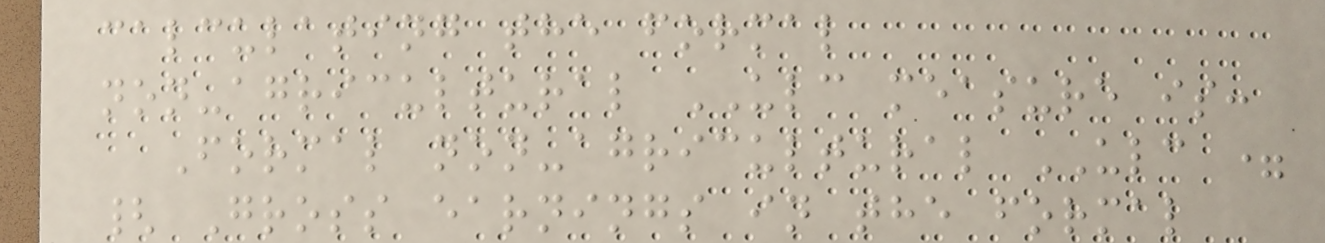calculating the formal
non-agricultural ULC measure is:
Formal non-agricultural ULC =
{ Gross earnings in the formal
